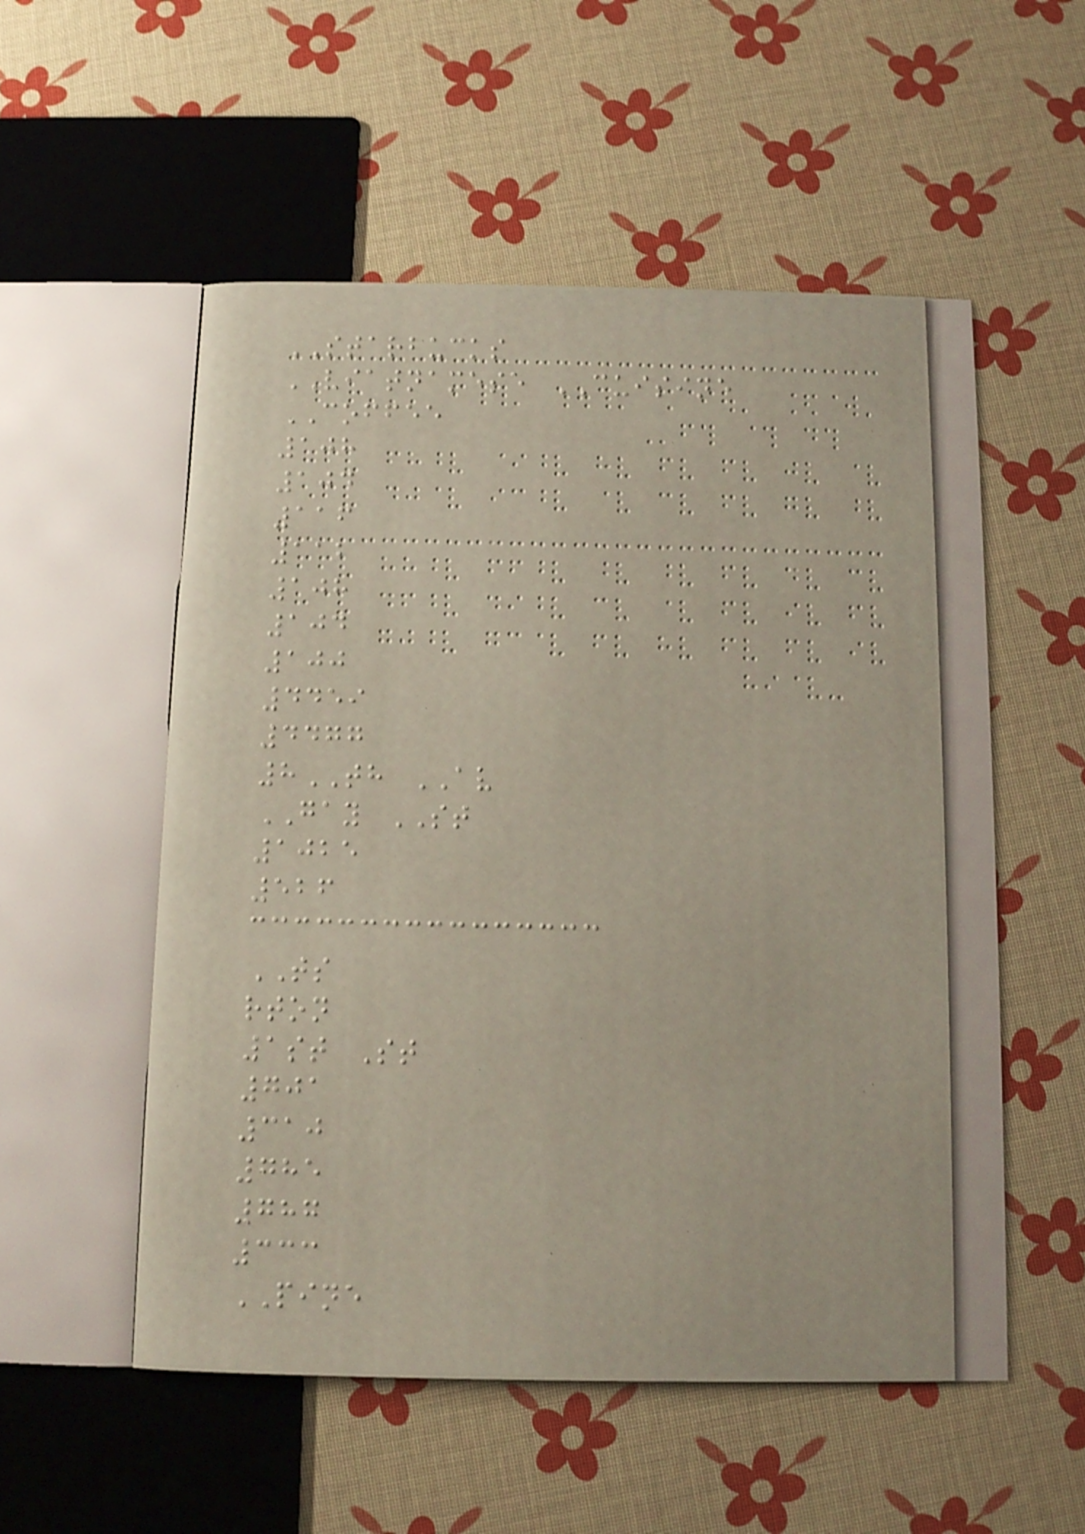STARBUCKS
VIATNAMESE CUISINE
COFFEE
108
104
116
112
108
104
100
4459
4477
8TH AV
GAY ST
1025
526
TS
rton
1st St
701
310
785
787
333
PINE
